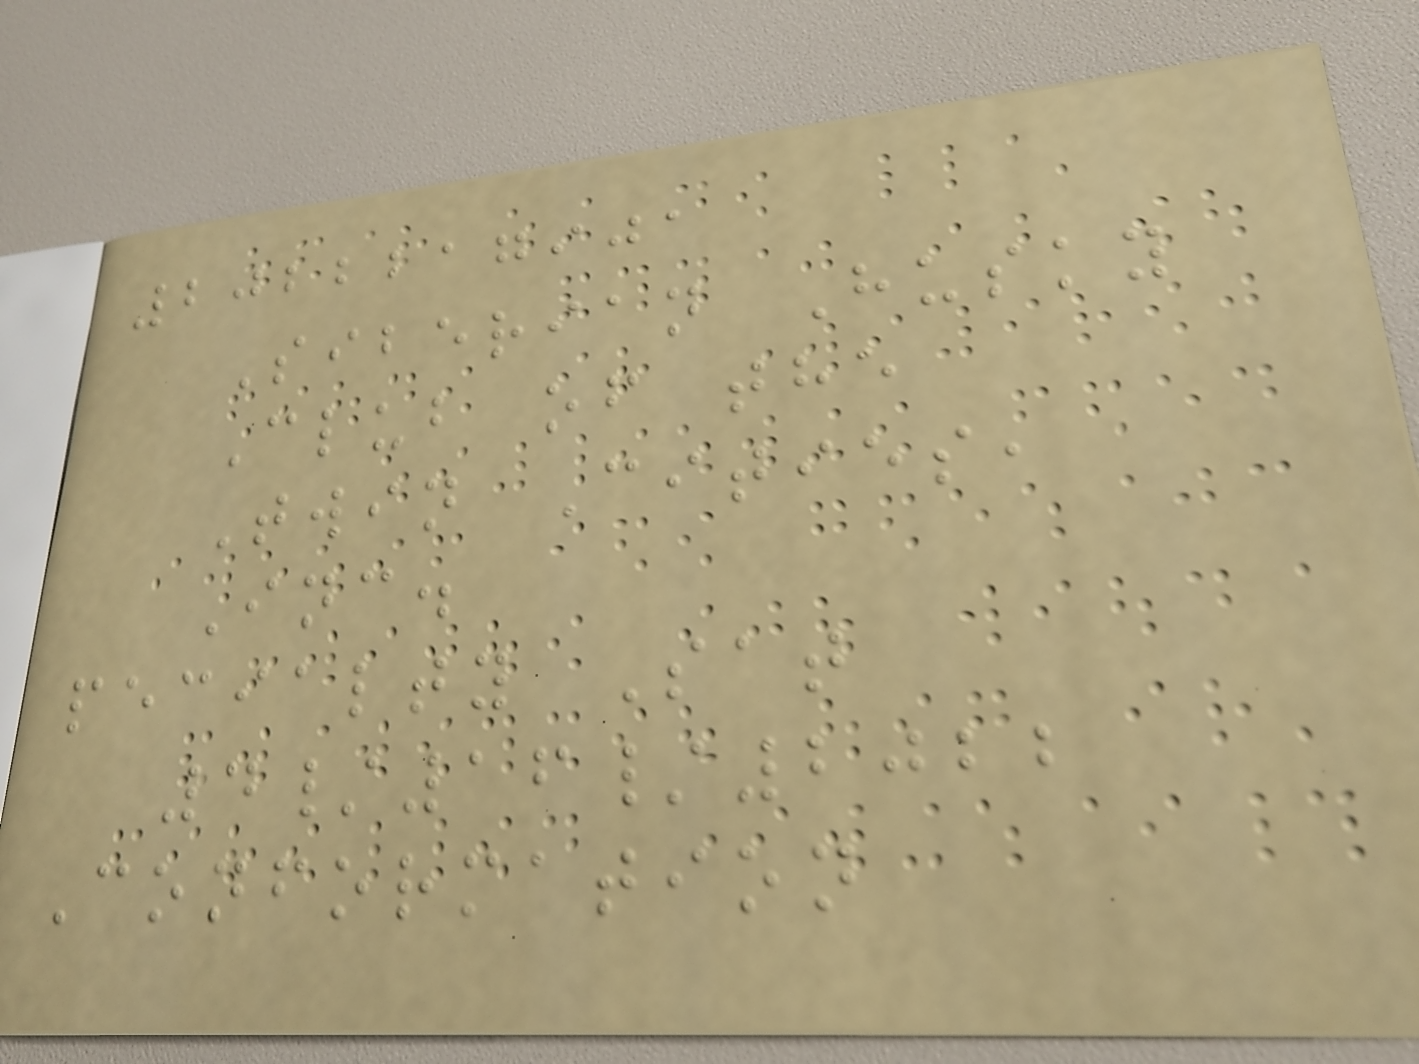2022217901
Siberian Husky
Club of the
Twin Cities,
Inc.
pecialty Sat
4/16/2022
Conformation
